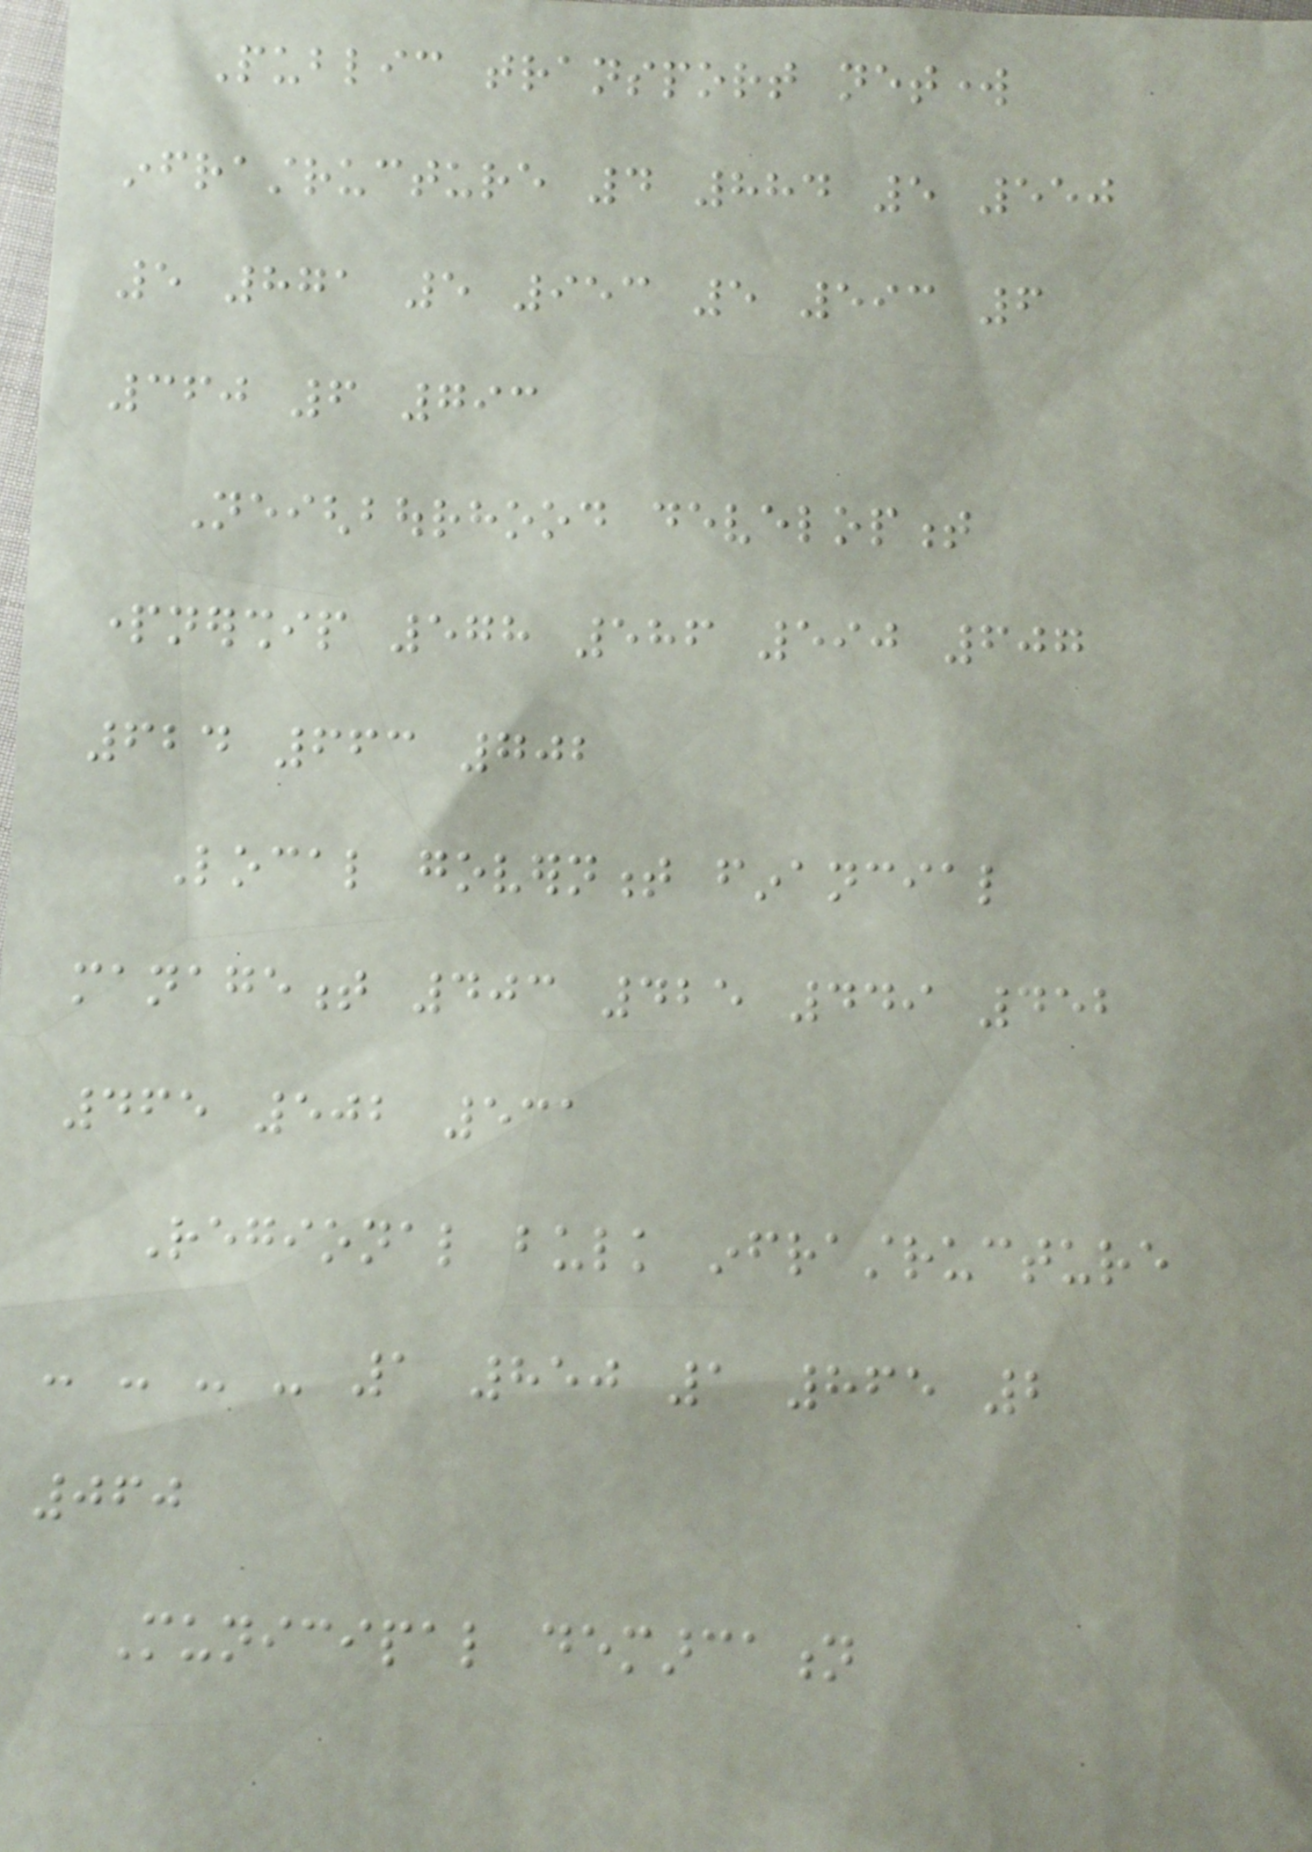Public transport network
infrastructure 4 884 5 550
5 871 5 953 5 593 6
360 6 793
Neighbourhood development
partnership 578 586 590 607
624 663 702
Local government financial
management 403 425 449 452
465 502 531
Regional bulk infrastructure
- - - - 1 850 1 865 2
060
Municipal demarcation
